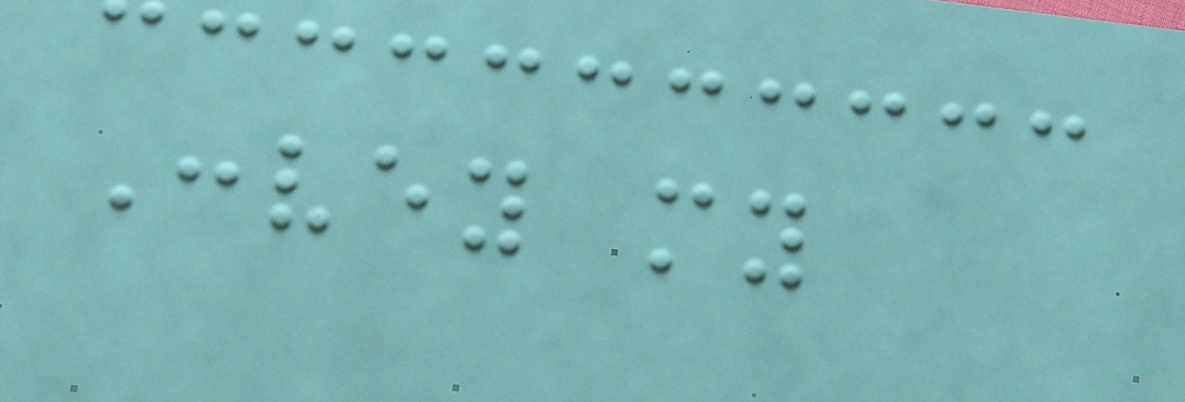Convey my
